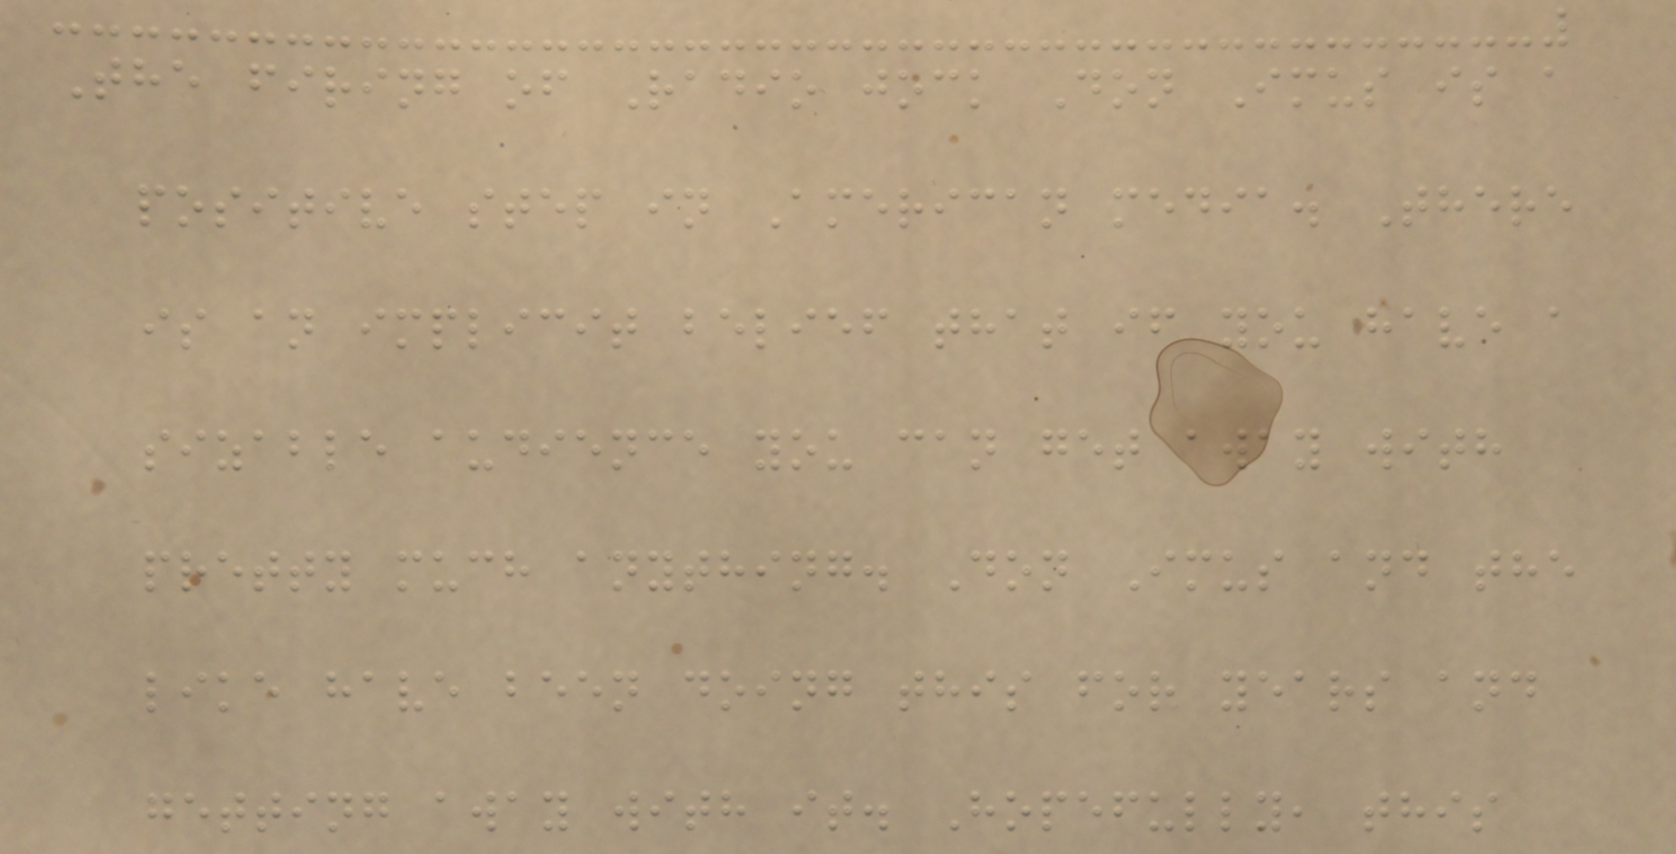The firing of Radio jock Don Imus is a
positive step in American media. There
is an implicit belief that if you have a
sizable audience you can get away with
pretty much anything. Don Imus and the
like have been doing this for years and
getting away with it. Hopefully, this
